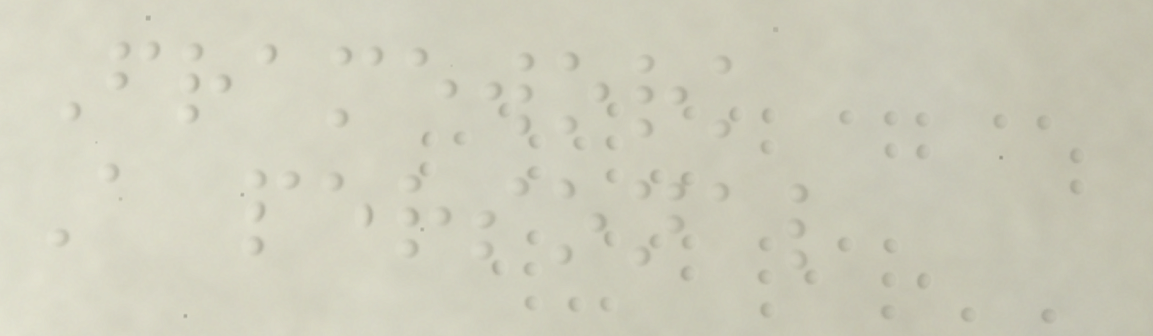Framework
A personal
